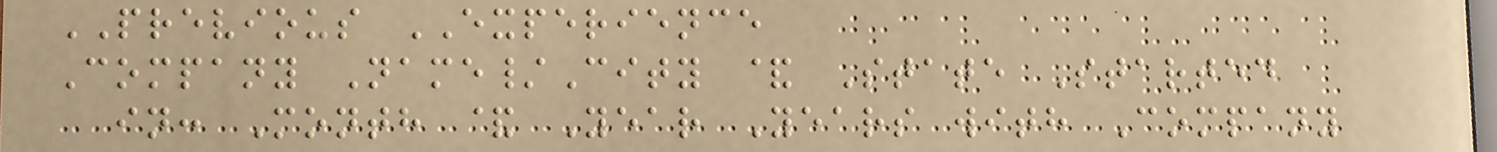PREVIOUS EXPERIENCE
Company Name/City & State Started
in: Month & Year Years with Company
